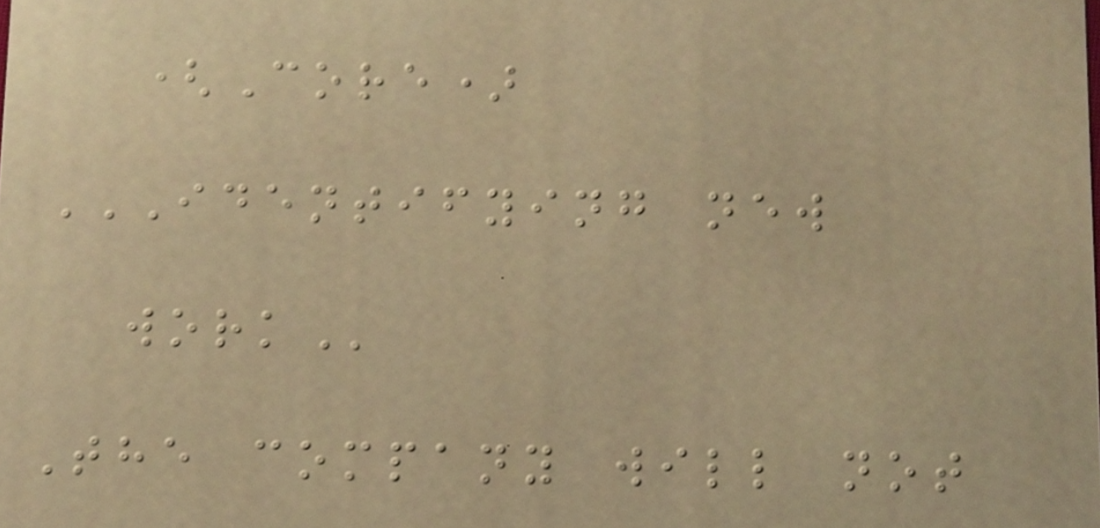(Core)
IDENTIFYING NEW
WORK
The company will not
